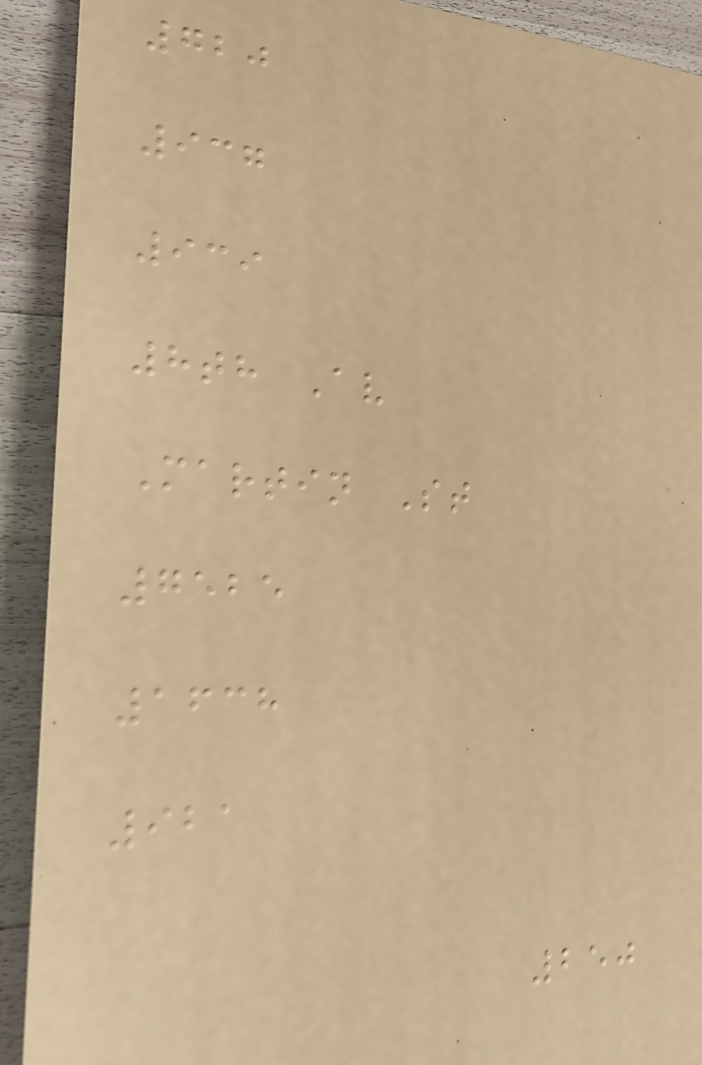720
937
939
8th Av
Martin St
7525
1638
921
250
